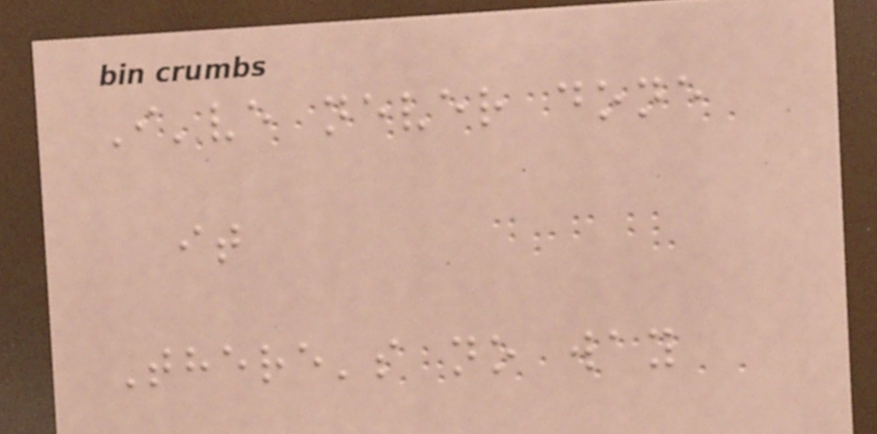I've never done
it
There's no way
